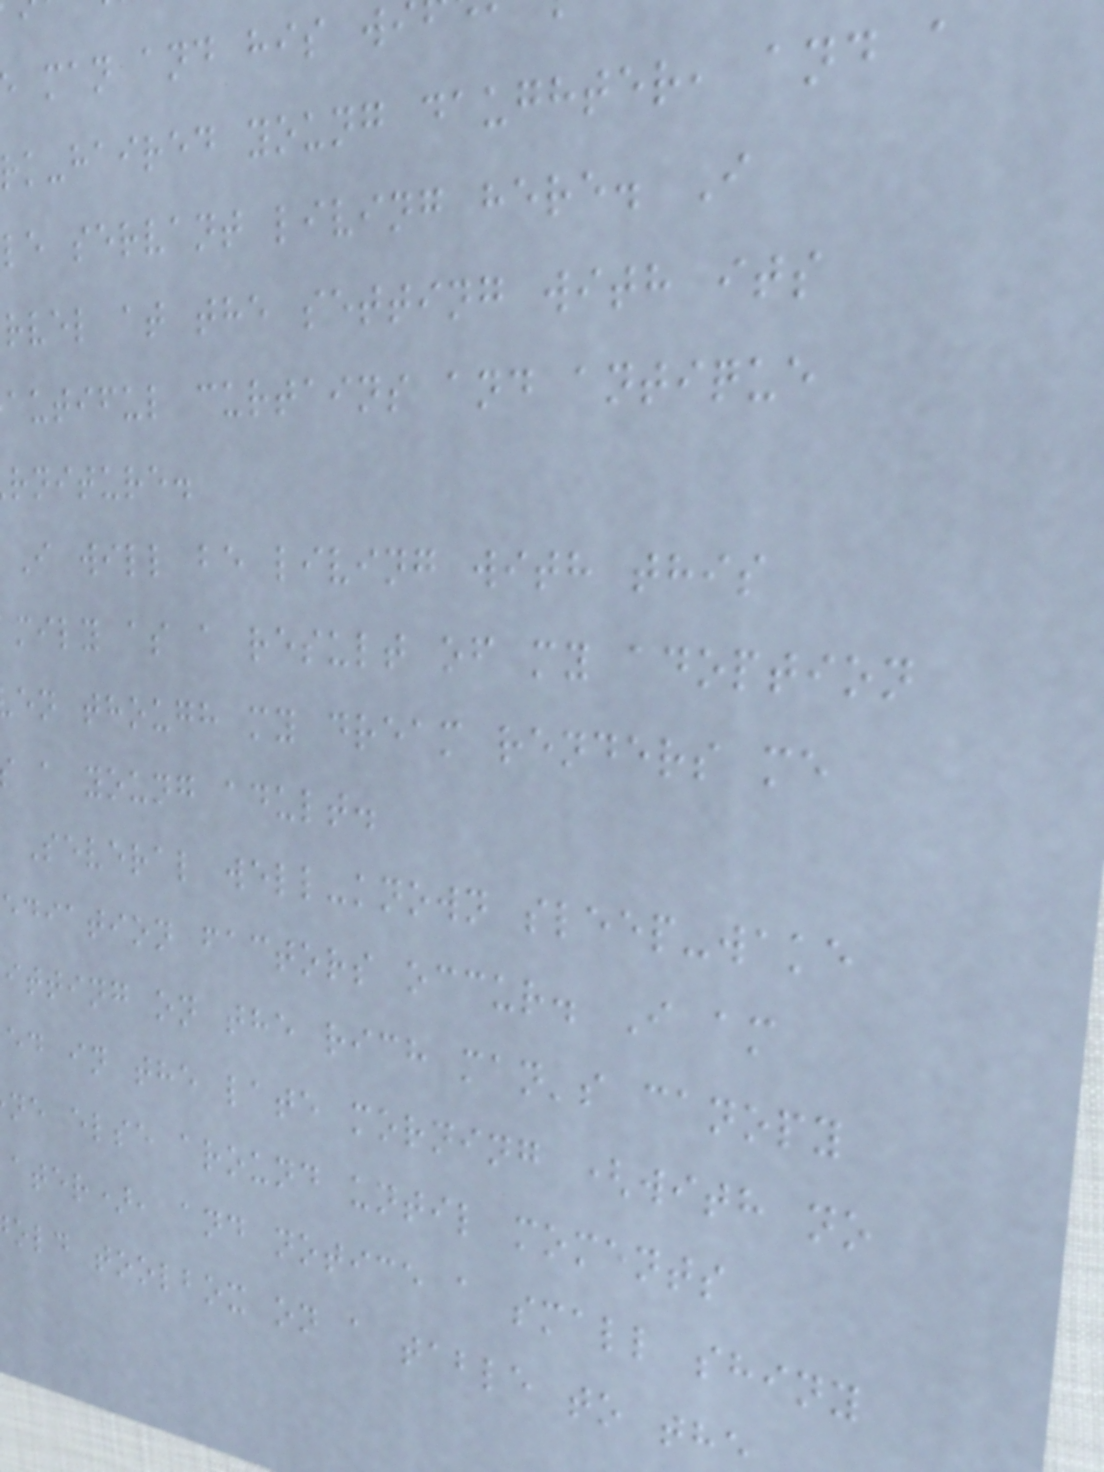man and his wi
rk-haired young daughter, and a
le servant living here. I
rvel at the setting with its
autiful curtains and antique
rniture.
I will be living with this
mily as a result of my adoption
en though my dream renders me
a young adult.
Several well-known sleep-wake
ediation factors occur. I am
itting on the rich man's canopy
ed in the late morning (with no
ne else around until moments
ater), and notice a small shiny
old toolbox on a table to the
